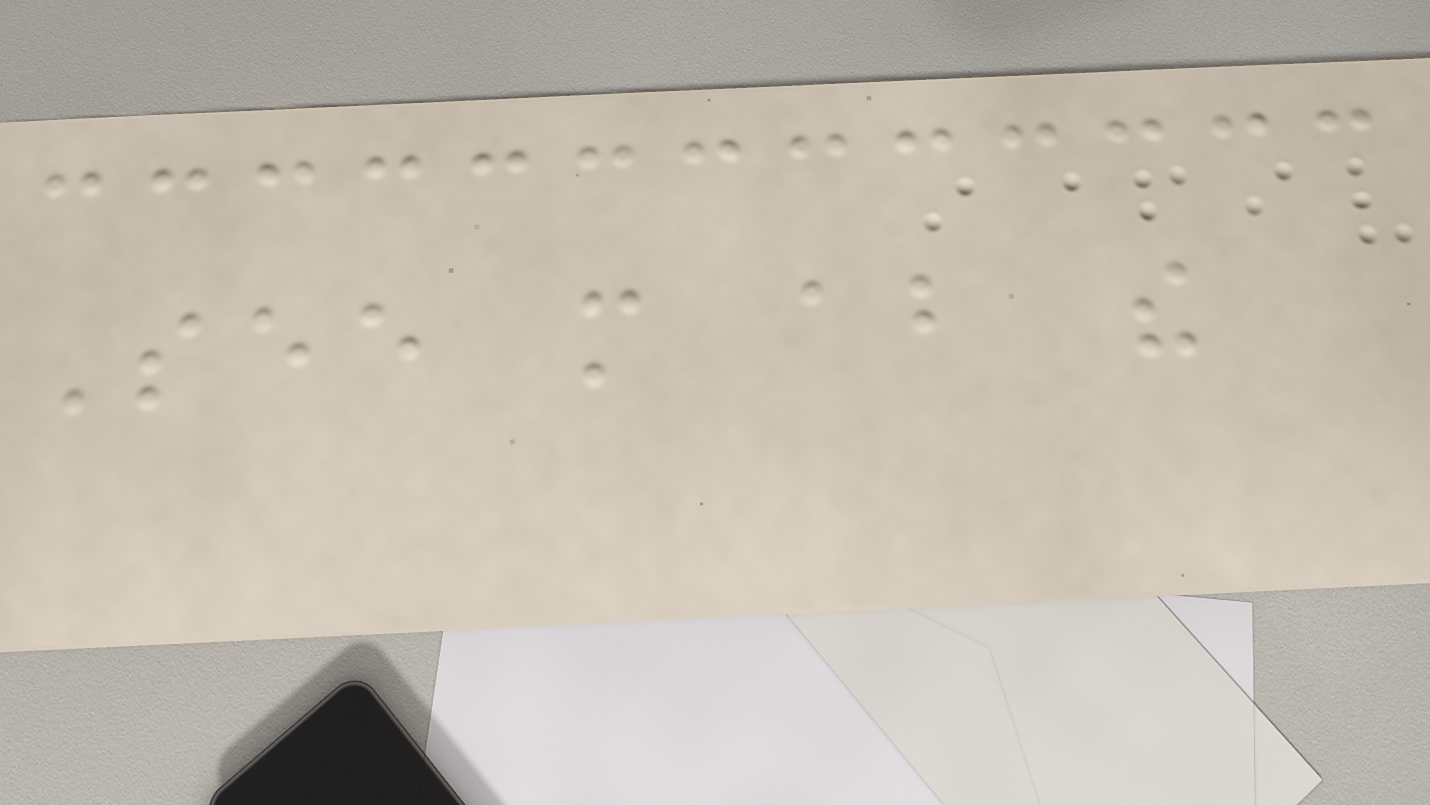See more about the
